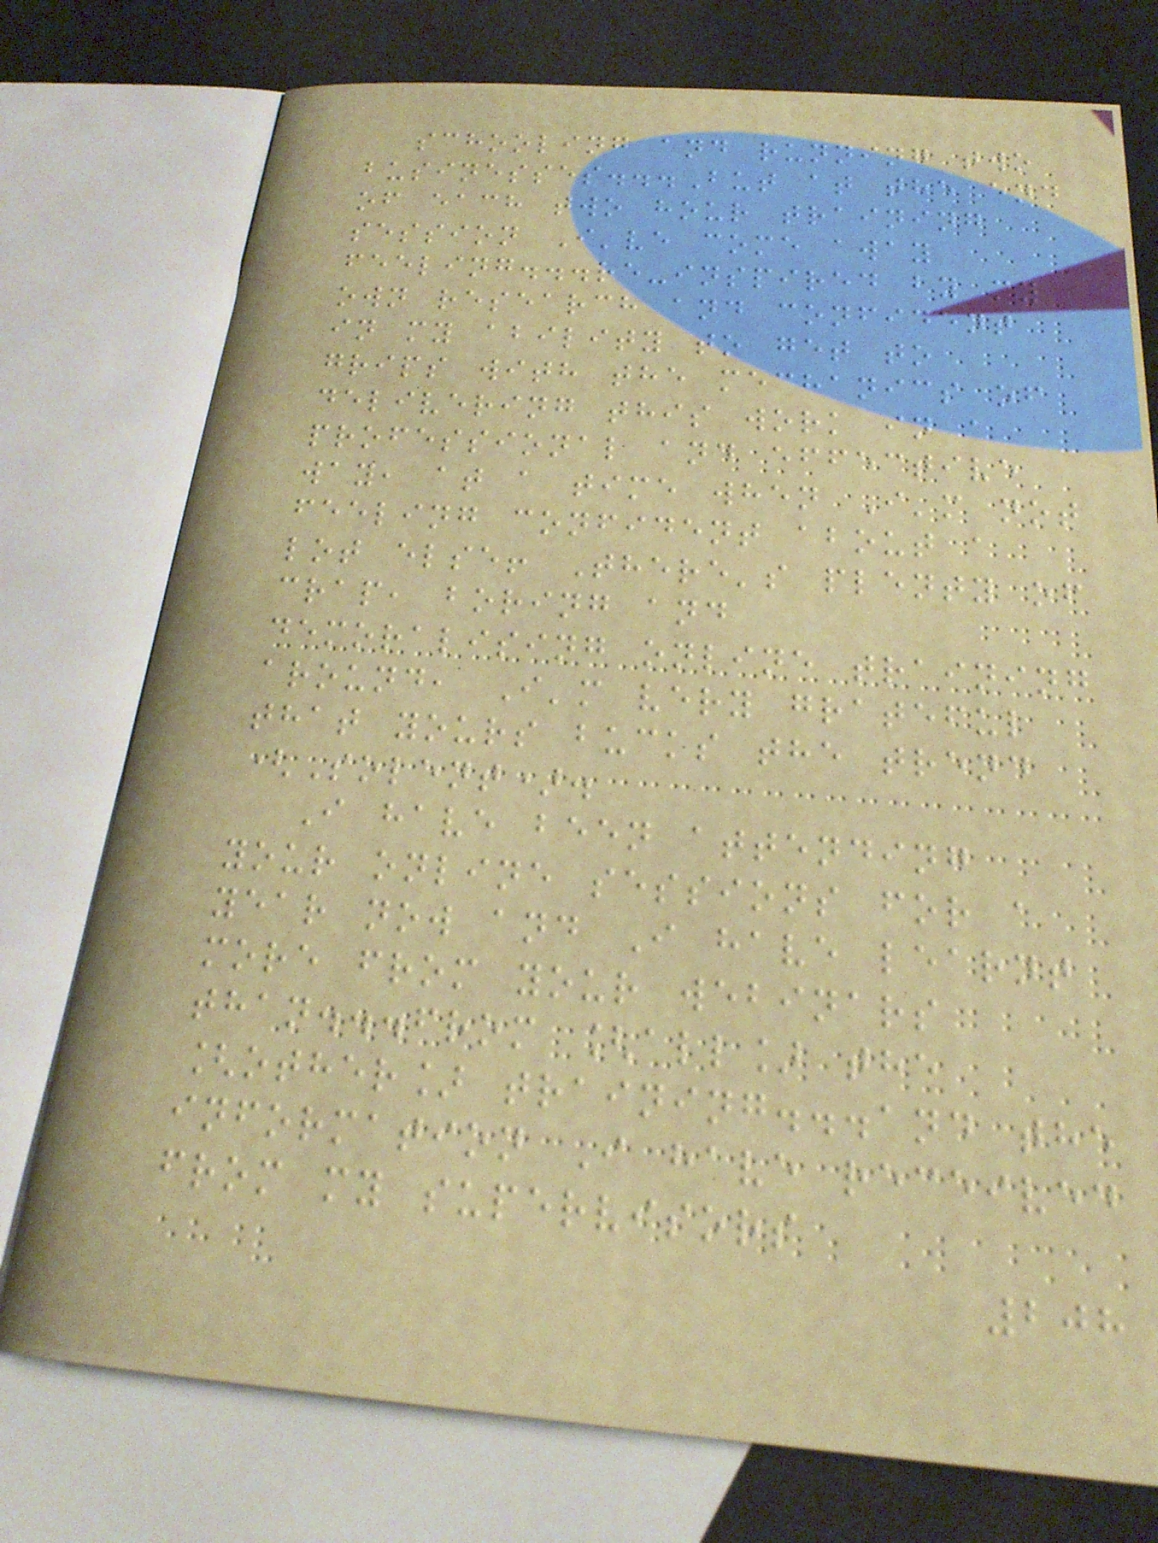schooling and running two
businesses...But at the end
of each two hour training
session I've come away
feeling...re-inspired by my
own research and confident
in my ability to get to
grips with the mechanics of
delivering this work in a
professional and effective
way, at a time when I'm not
feeling confident about a
lot else! There's plenty of
crap, boring and
demoralising online training
around, I'm very grateful
that yours bucks the trend
(Solent).
I have been attending
your online sessions for a
year now and I have learnt
more from your webinars
than...from [all] the
[other] training...and the
information I have received
from my supervisors
208
